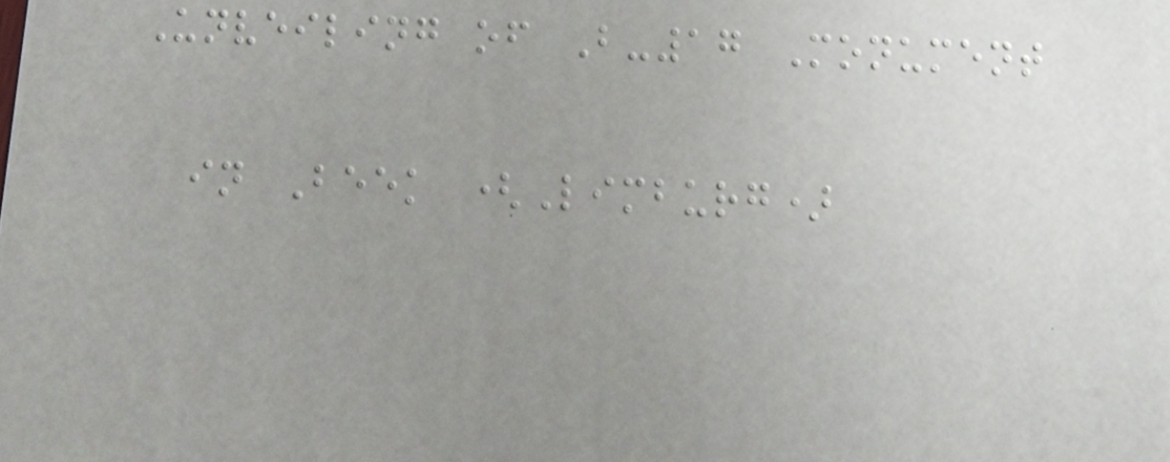Unveiling of B-17 Monument
in Beek (Limburg)
